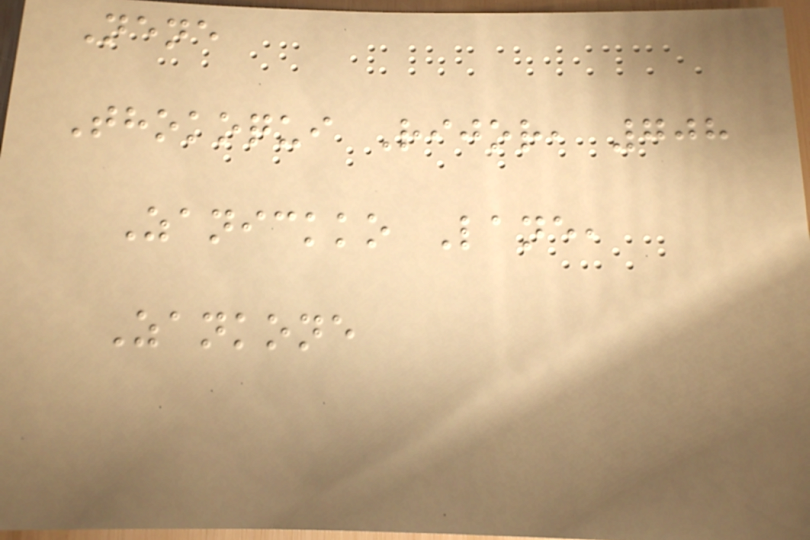Nene
Thokoqui Rijor, 708
Zanickko Lane,
Zankone
